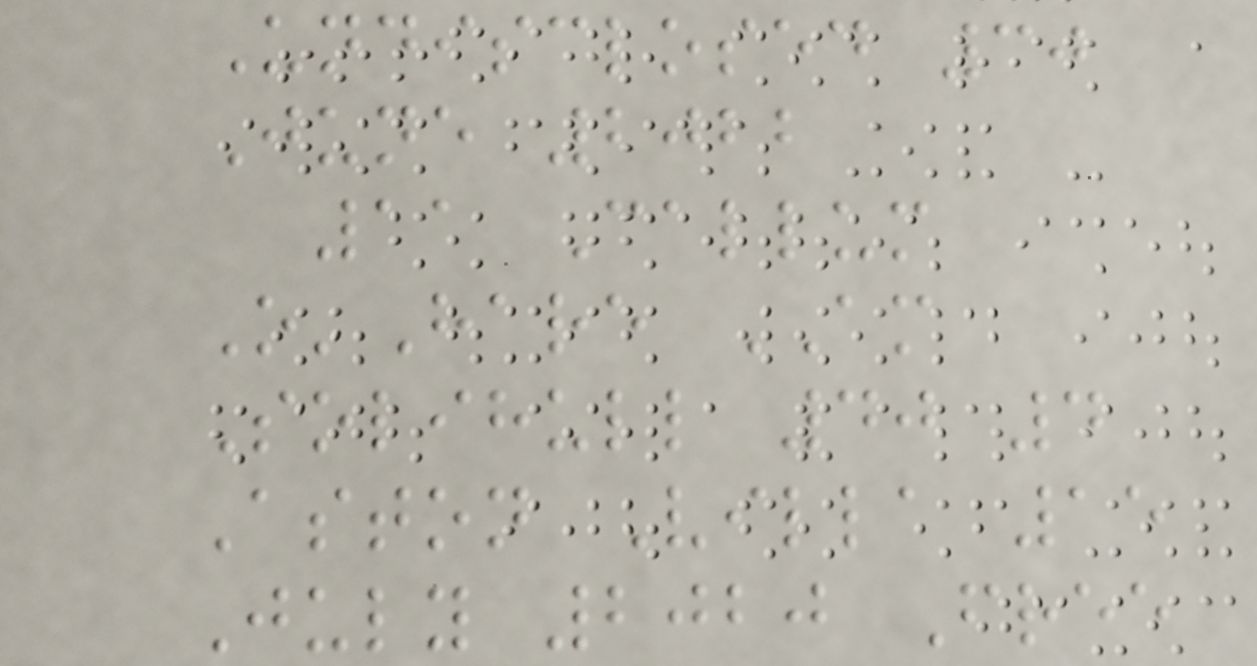Undisclosed 30
June 2022
11 Callum
O'Hare AM
Solihull 40 4
Aston Villa 15
July 2020 Free
